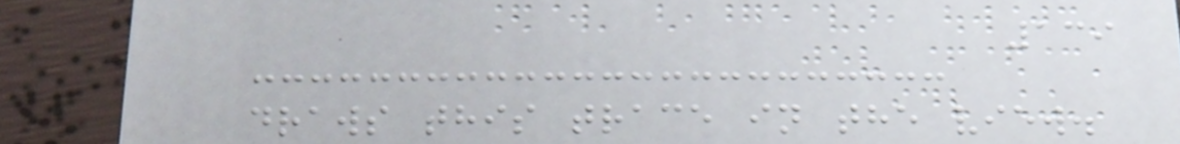139
draws this trace in the view.
